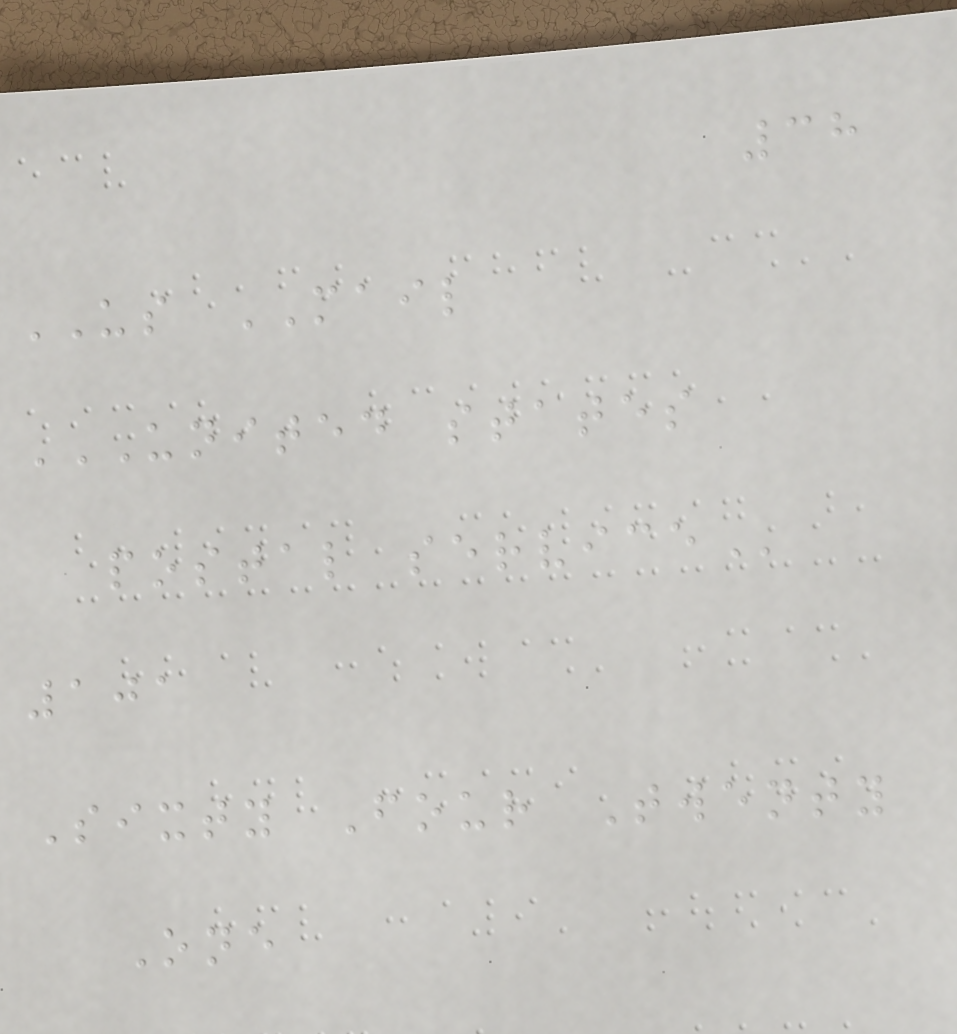38
US MAIL
UNITED STATES
POSTAL SERVICE
101
Sixty Four Twenty
One
